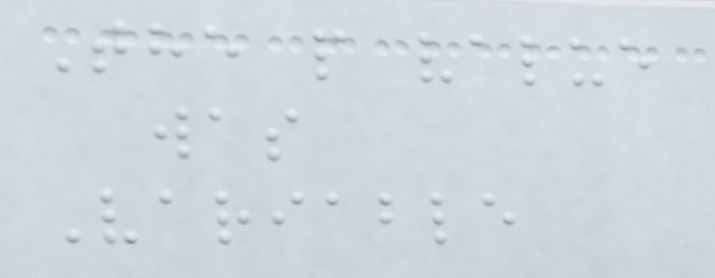The p value
was
Variable
